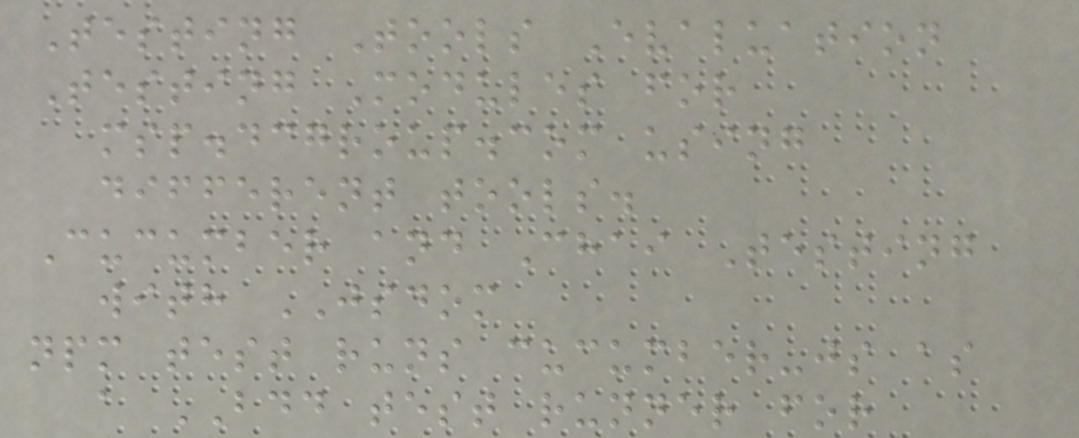Testing Tools Evaluation
Testing Modules for
msp.dcgroup.com using
different tools.
Cucumber and Chai Testing
with JSDOM
npm test runs cucumber-js as
a BDD test runner for
